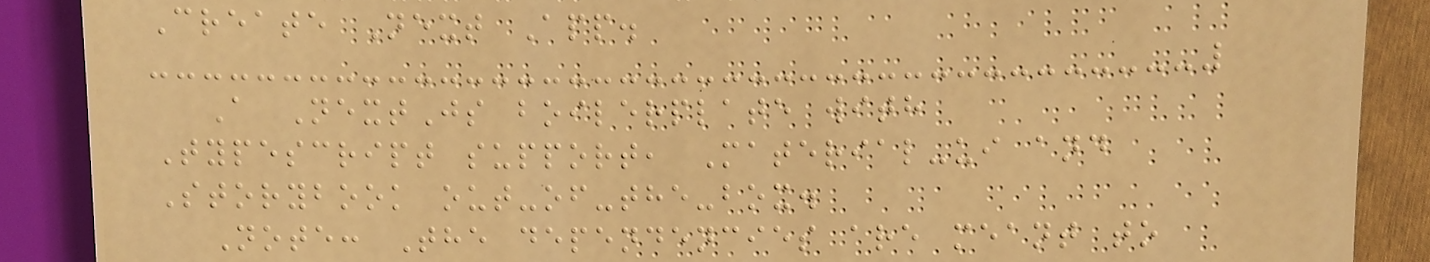Create Next App.
A NextJs boilerplate with
Typescript support, Material-ui and
Storybook out-of-the-box.
Note: The dependencies are meant to
